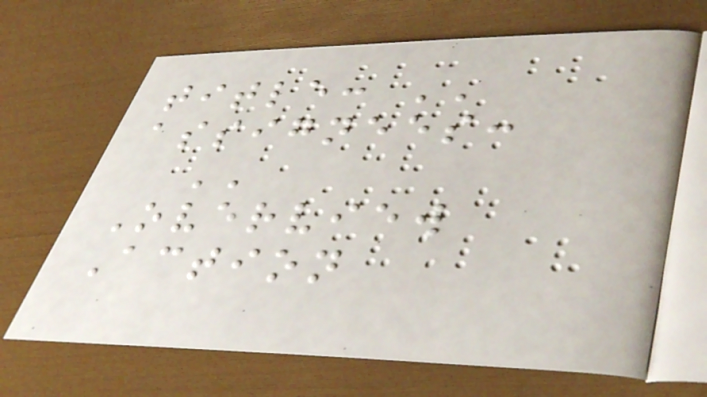title: ''
assignees:
''
Overview
Action
